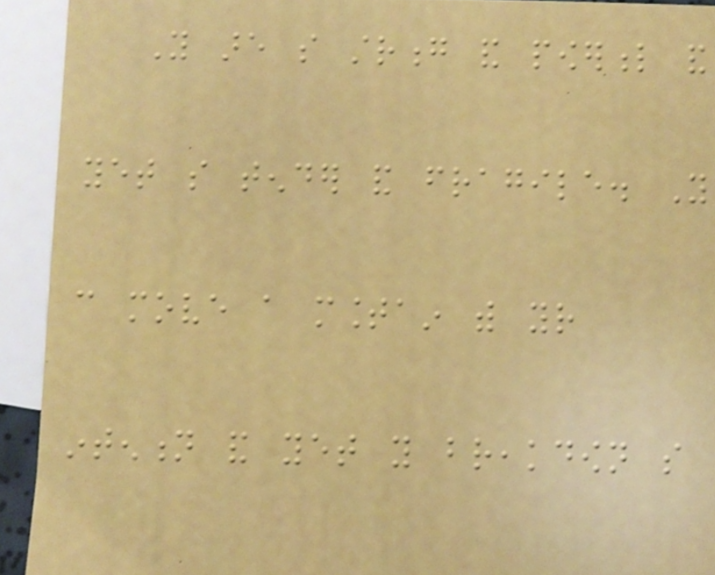You are so strong and powerful and
yet so tender and fragile. You
can move a mountain with your
intention and yet you breakdown so
